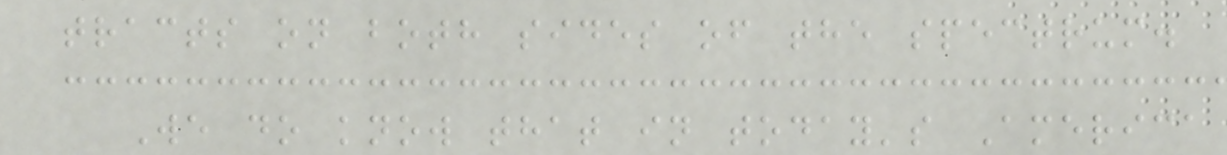tracts on both sides of the spectrum.
We do know that in today's America
